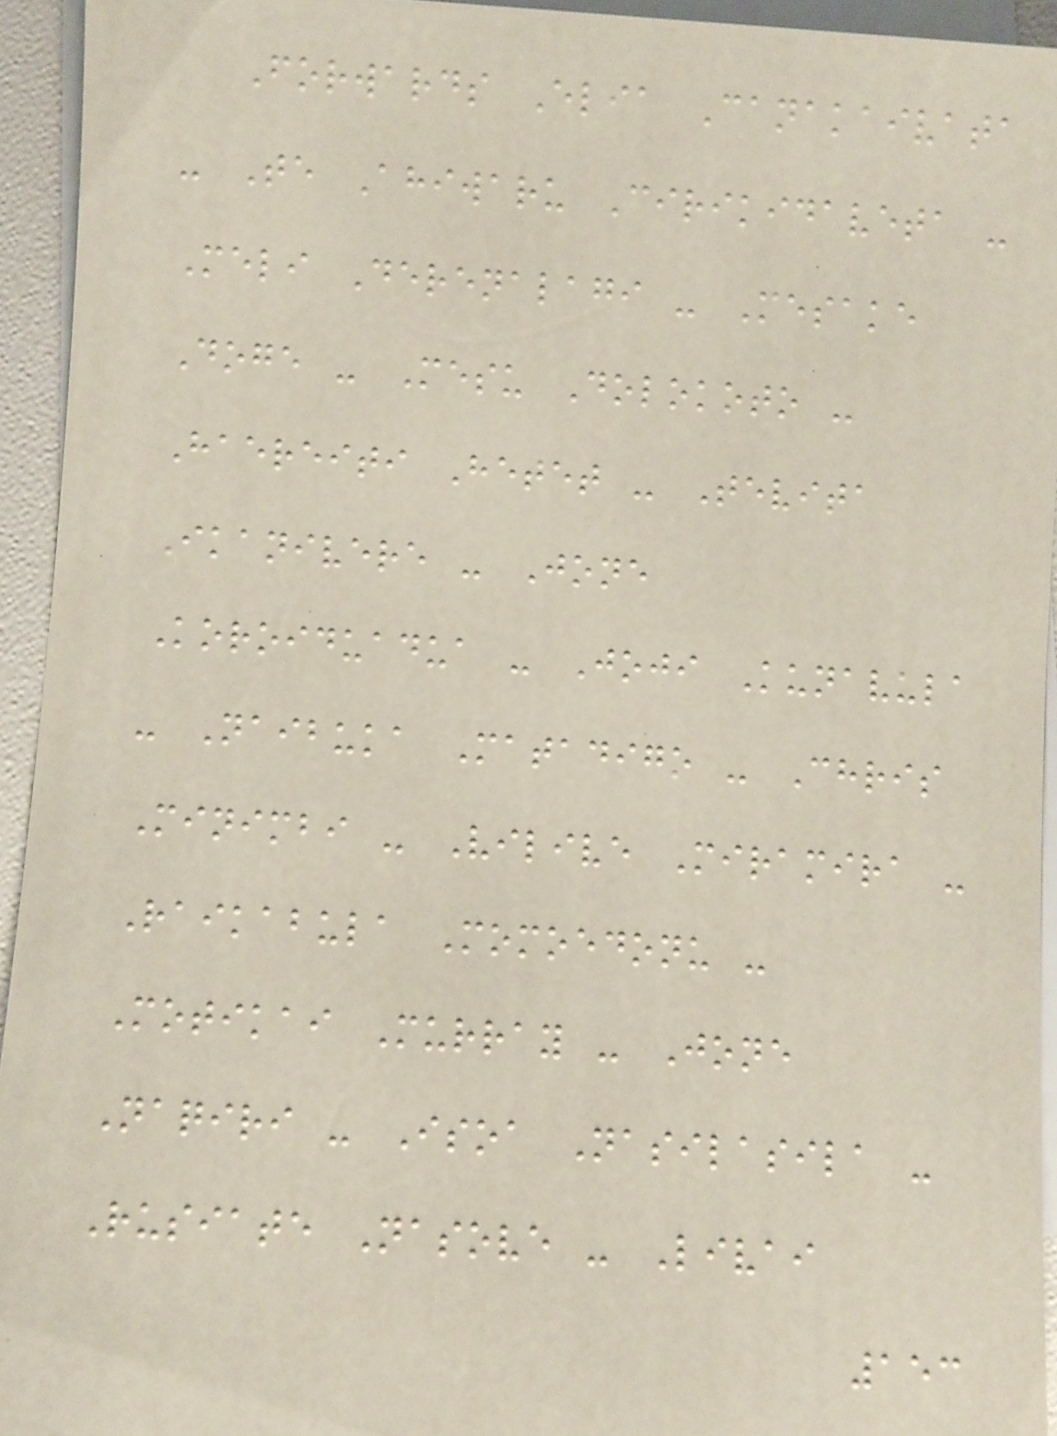Forwards Elia Canakaivata
- Te Ahiwaru Cirikidaveta -
Meli Derenalagi - Mesake
Doge - Mesu Dolokoto -
Haereiti Hetet - Tevita
Ikanivere - Jone
Koroiduadua - Joji Kunavula
- Naibuka Matadigo - Chris
Minimbi - Vilive Miramira -
Raikabula Momoedonu -
Motikai Murray - Jone
Naqiri - Isoa Nasilasila -
Rusiate Nasove - Livai
153
